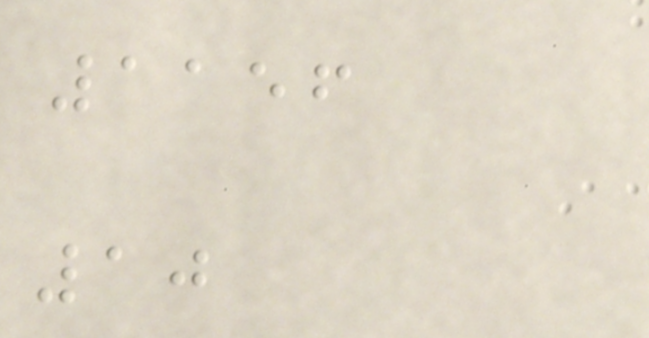1156
10
